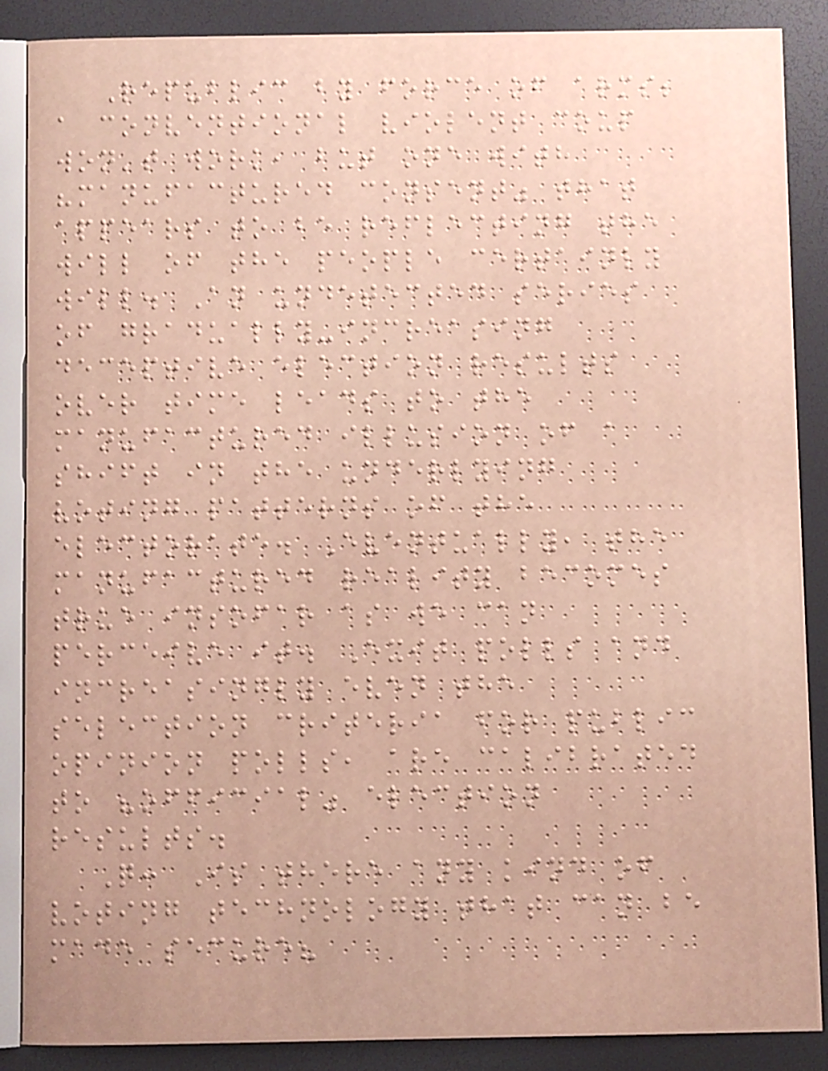Republic by force of arms;
a conventional violent coup
won't work, but one with
"manufactured consent" that
appears to be reflecting the
will of the people certainly
will. An undetected series
of gradually-increasing
deceptive election results
over time leads to the
manufactured illusion of a
shift in the underlying
voting patterns of the
electorate. Eventually, the
manufactured reality becomes
true insofar as we can
perceive it. Exit polls and
increasingly even the
selection criteria for public
opinion polls, are calibrated
to "official" election
results.
Q: Is there any kind of
voting technology that can be
made secure?
